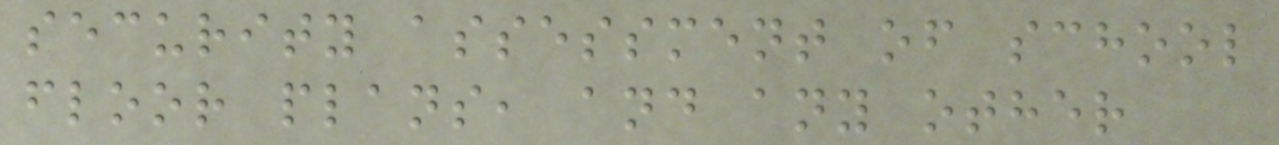security assessment of school
floor plans, and any other
